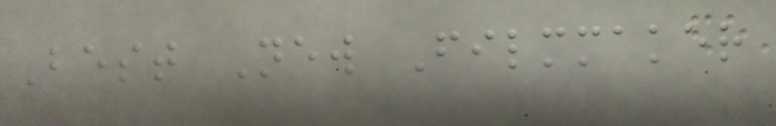Best New Filmmaker
